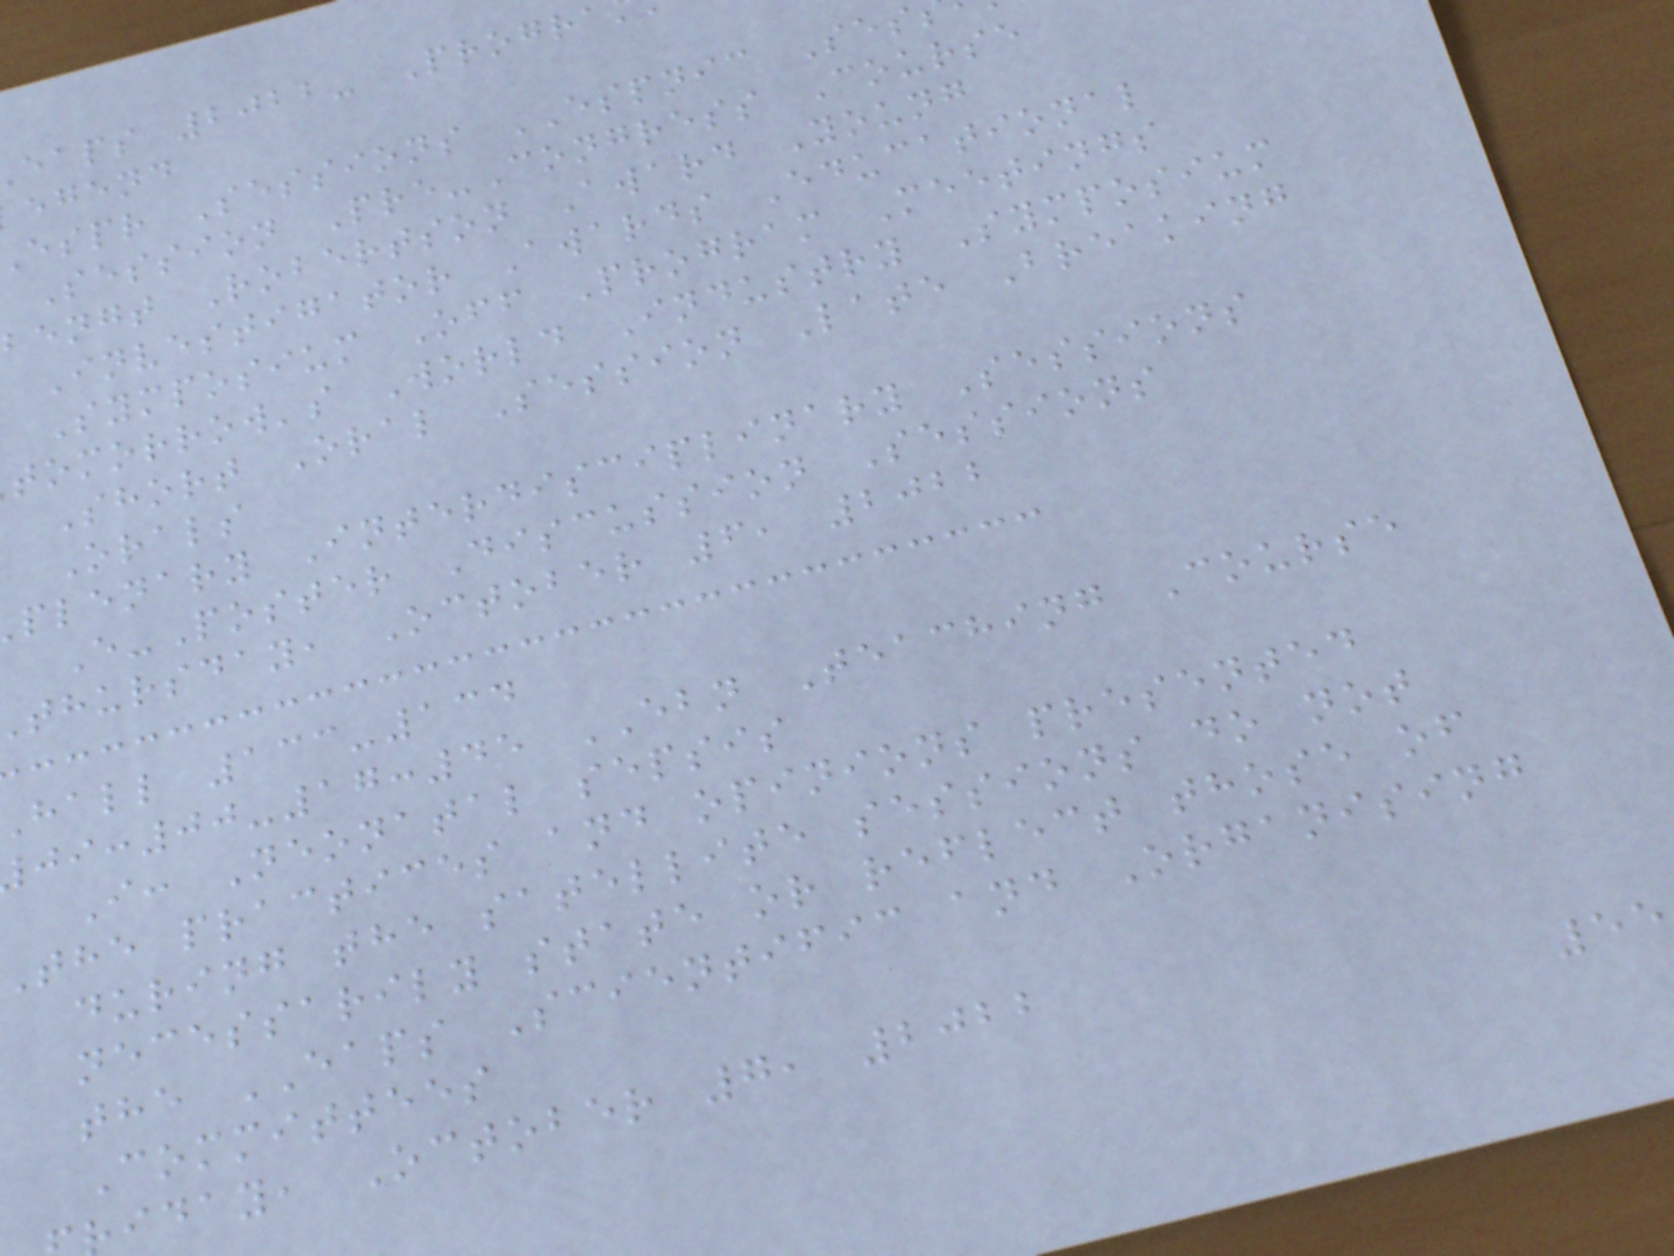eaps 2022- Progra
egend
espr Sessions ESPNIC Ses
Session Pre-Congress Course
bengt Robertson Award Young
Investigator Awards Educational
Symposium Off Program Meetings
tomorrow's World Industry Symposium
Short Oral Session Late Breaking
Orals
plenary Interdisciplinary Sessions
E-Poster Discussion Sessions
thursday, October 6, 2022
hall 133-134
:00-17:45 EBN Teaching Course
I: Neonatal sepsis
The practices and opinions presented
during the satellite sessions do not
necessarily state or reflect those of
the EAPS Scientific and Organising
Committees
iday, October 7, 2022
55
